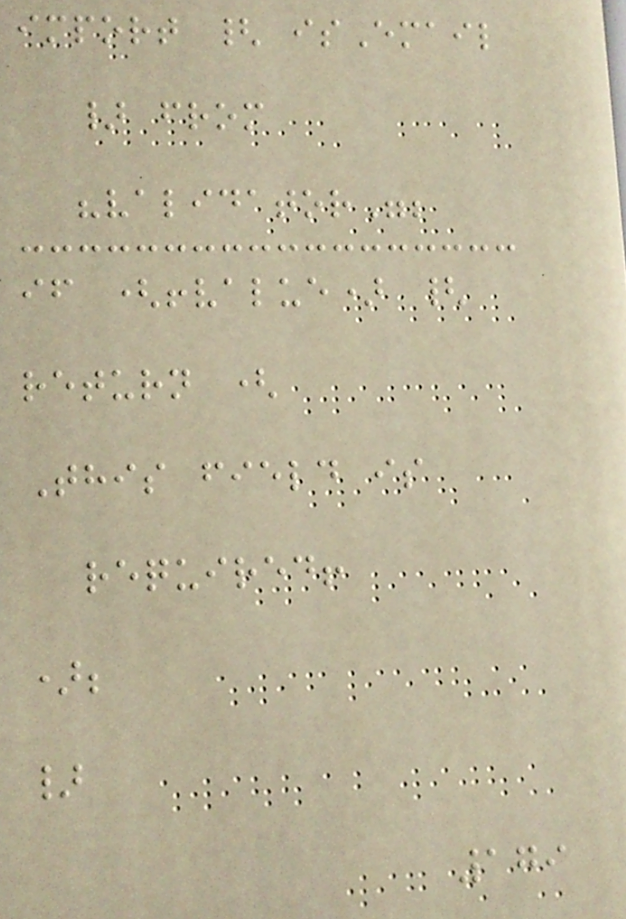import { isEmail
} from
"validator";
if (!value) {
return (
This field is
required!
);
}
179
